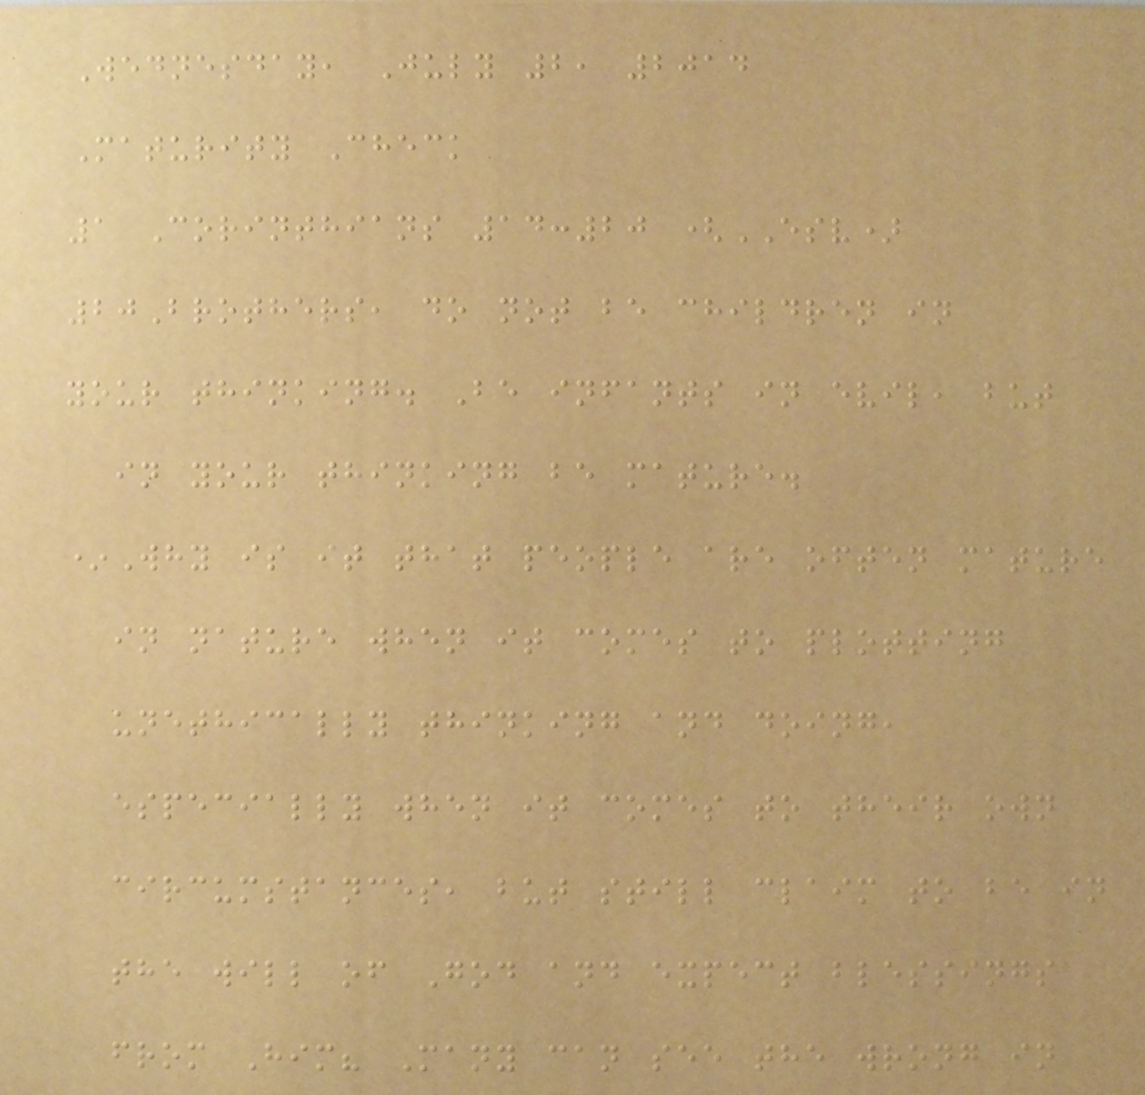Wednesday, July 2, 2014
Maturity Check
1 Corinthians 14:20 (ESV)
20Brothers, do not be children in
your thinking. Be infants in evil, but
in your thinking be mature.
*Why is it that people are often mature
in nature when it comes to plotting
unethically thinking and doing,
especially when it comes to their own
circumstances, but still claim to be in
the will of God and expect blessings
from Him? Many can see the wrong in
